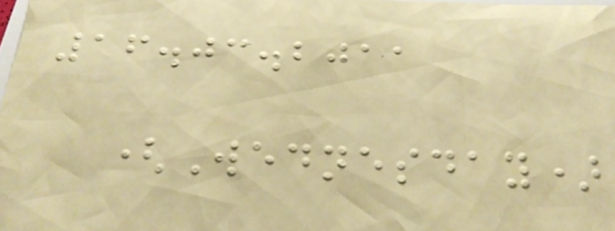16.03.2011
(Wednesday)
